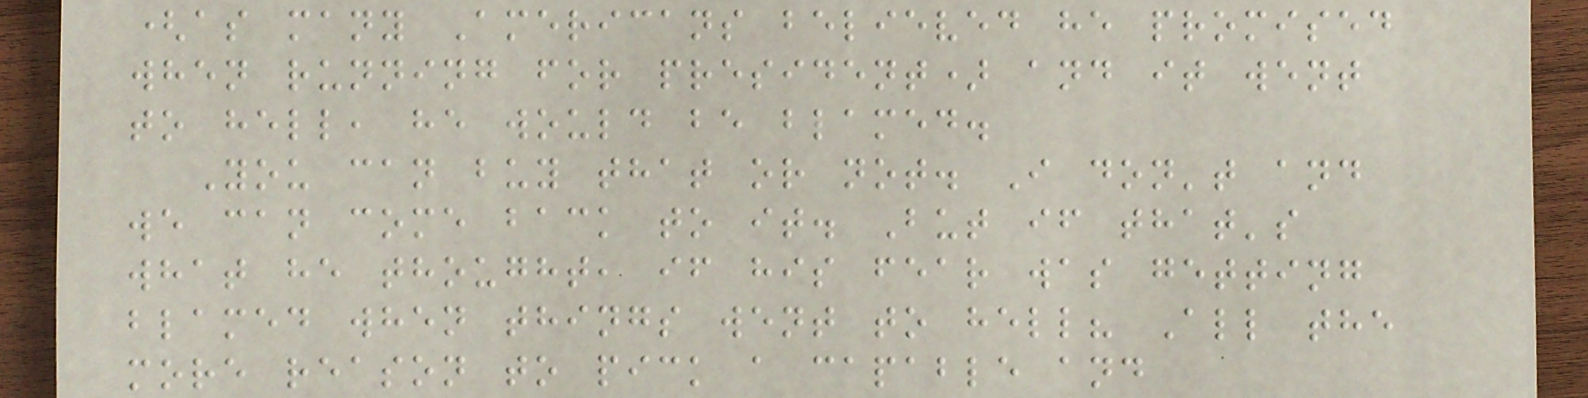(as many Americans believed he promised
when running for president) and it went
to hell, he would be blamed.
You can buy that or not. I don't and
we can come back to it. But if that's
what he thought, if his fear was getting
blamed when things went to hell? All the
more reason to pick a capable and
